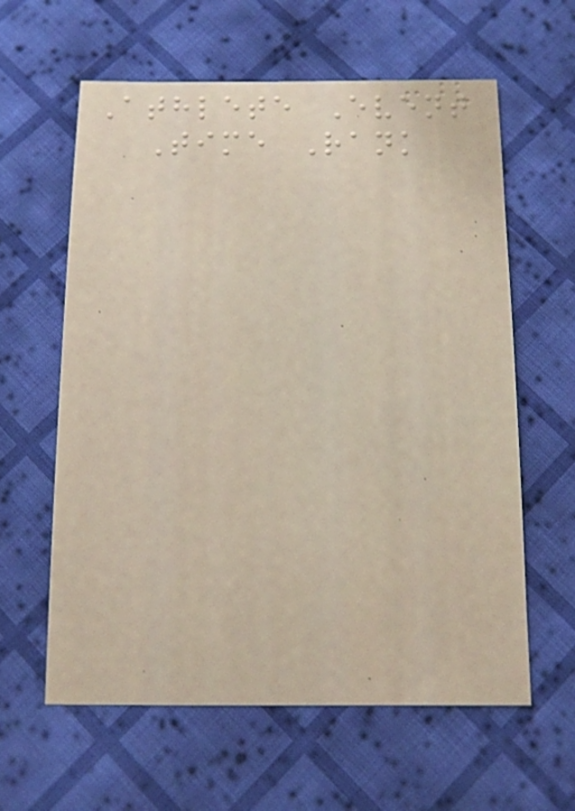Athlete Event
Time Rank
